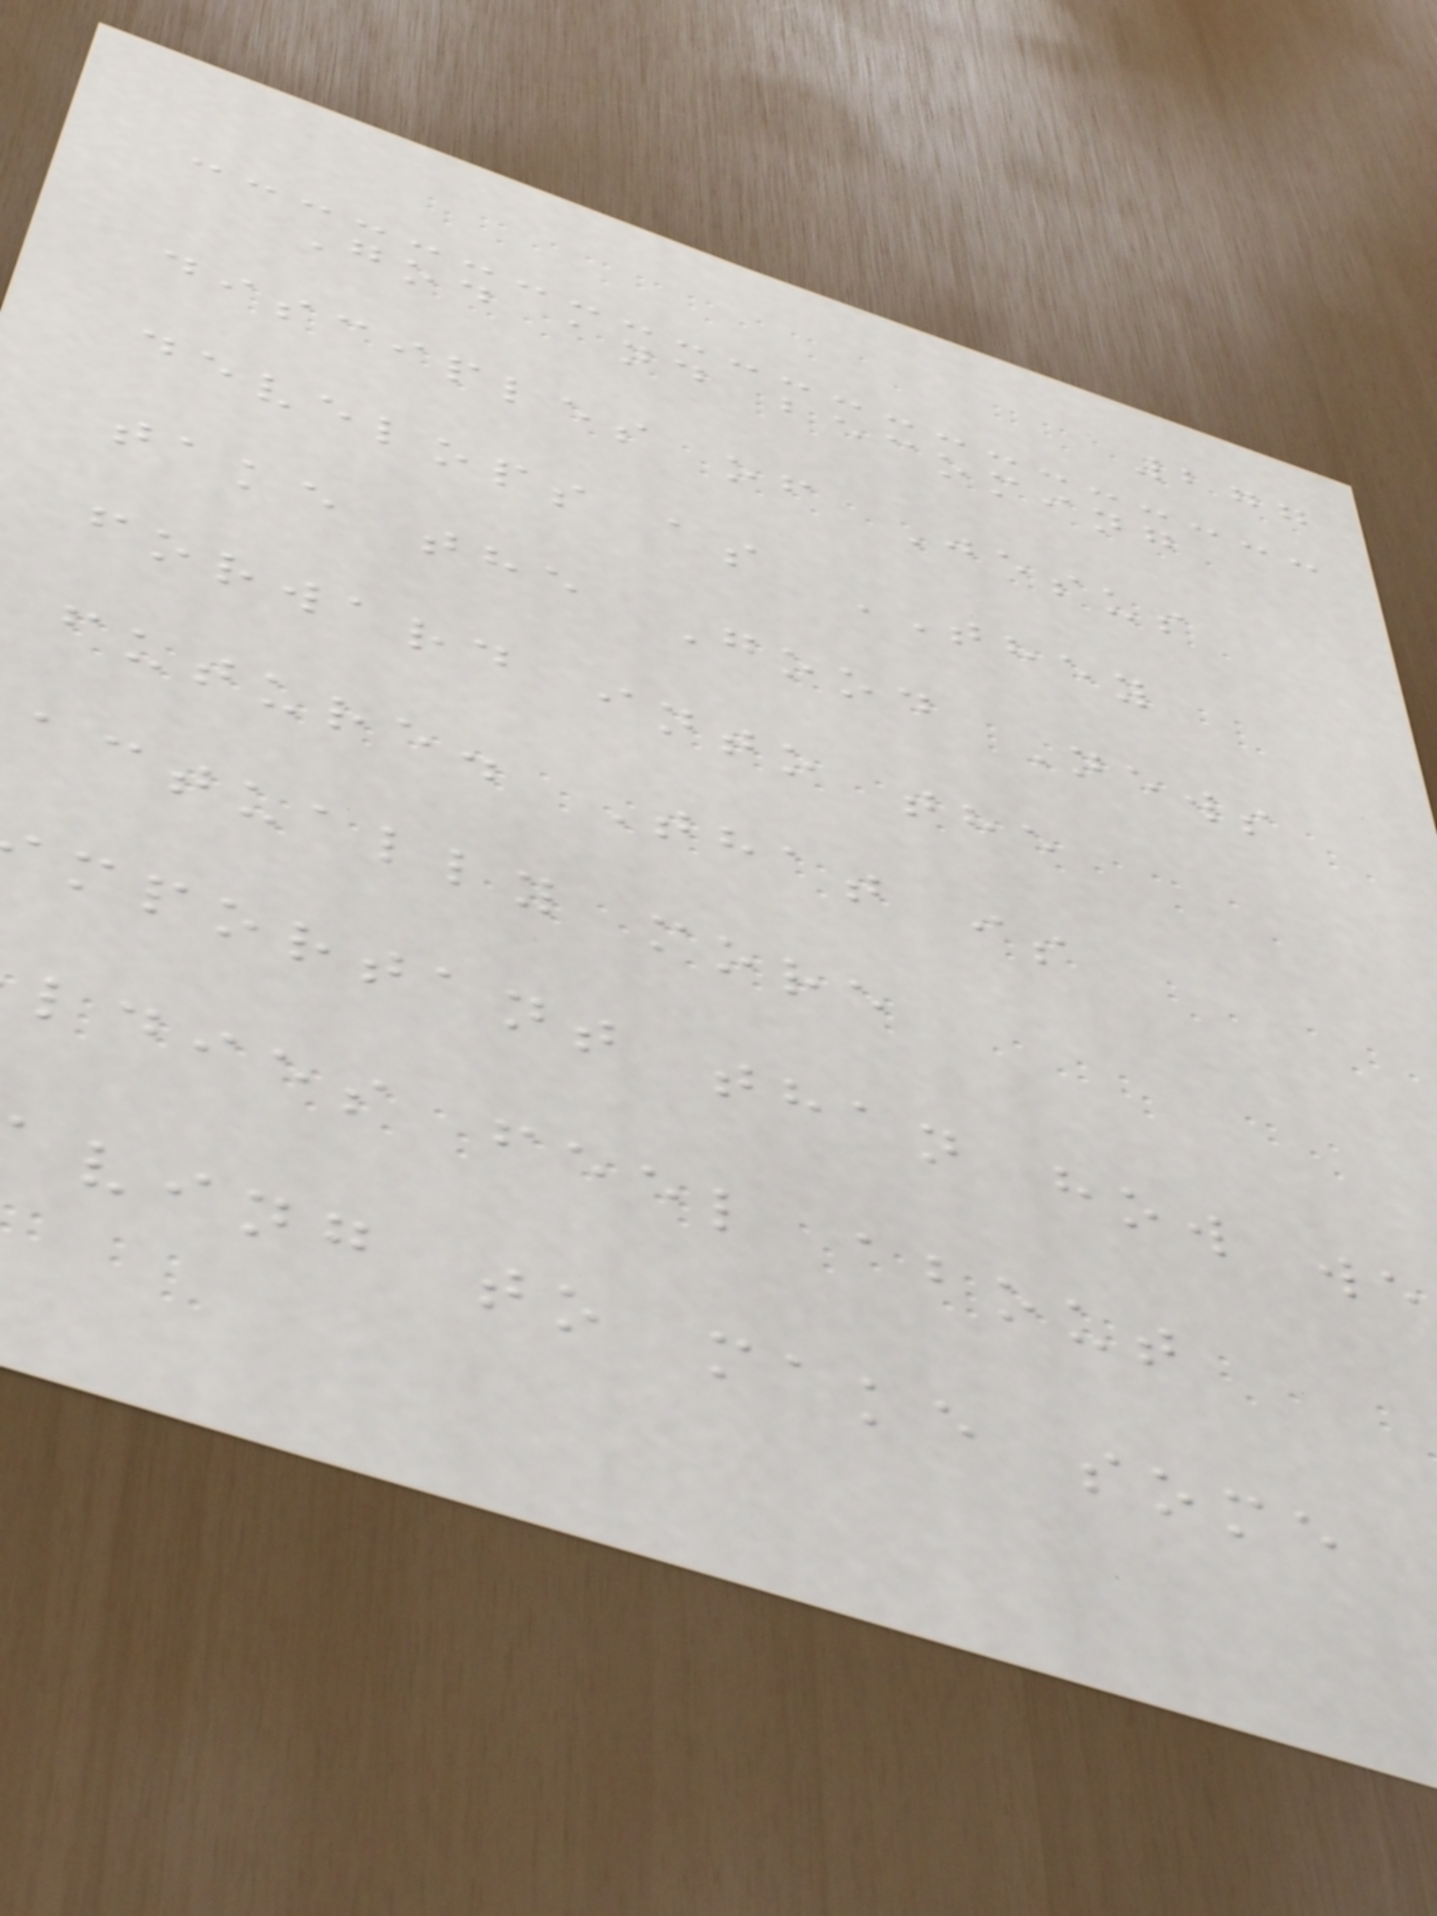277
God and becoming
disciples of Jesus
develops as THEY
take the Good News
forward into the
future. That is
actually more
mportant than how we
ldies feel about
ving to make some
